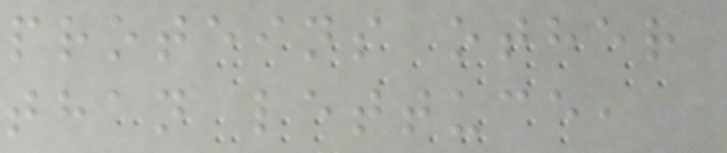proteins other
than lettuce,
